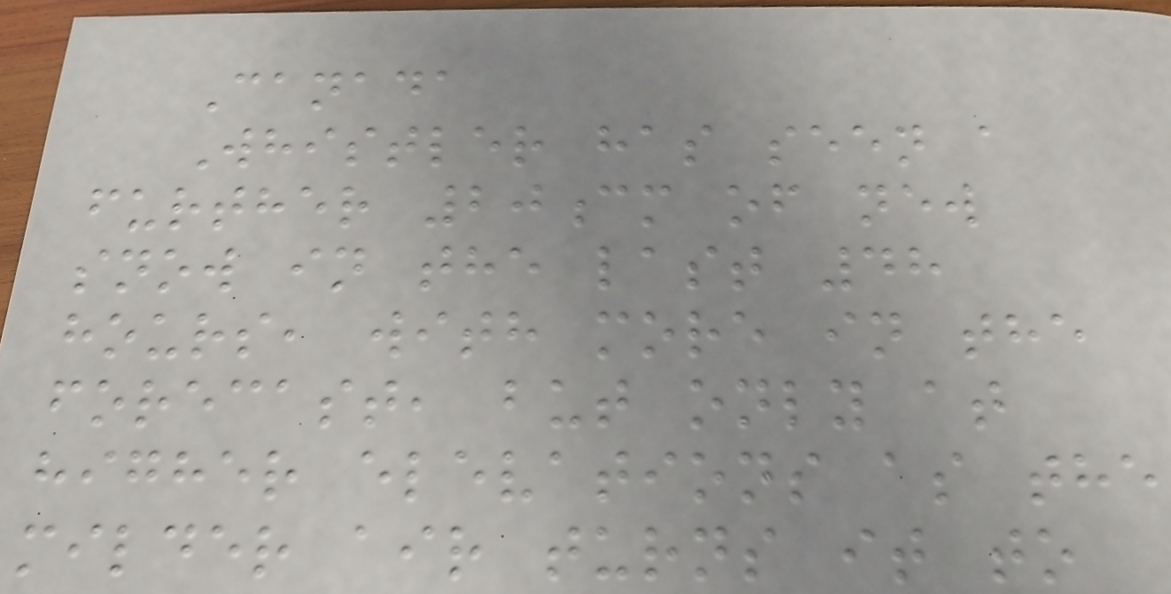Canada
Whistler has seen a
further 20cm of new
snow in the last 48
hours, with more in the
forecast, but only at
higher elevations as the
milder air turns it to
